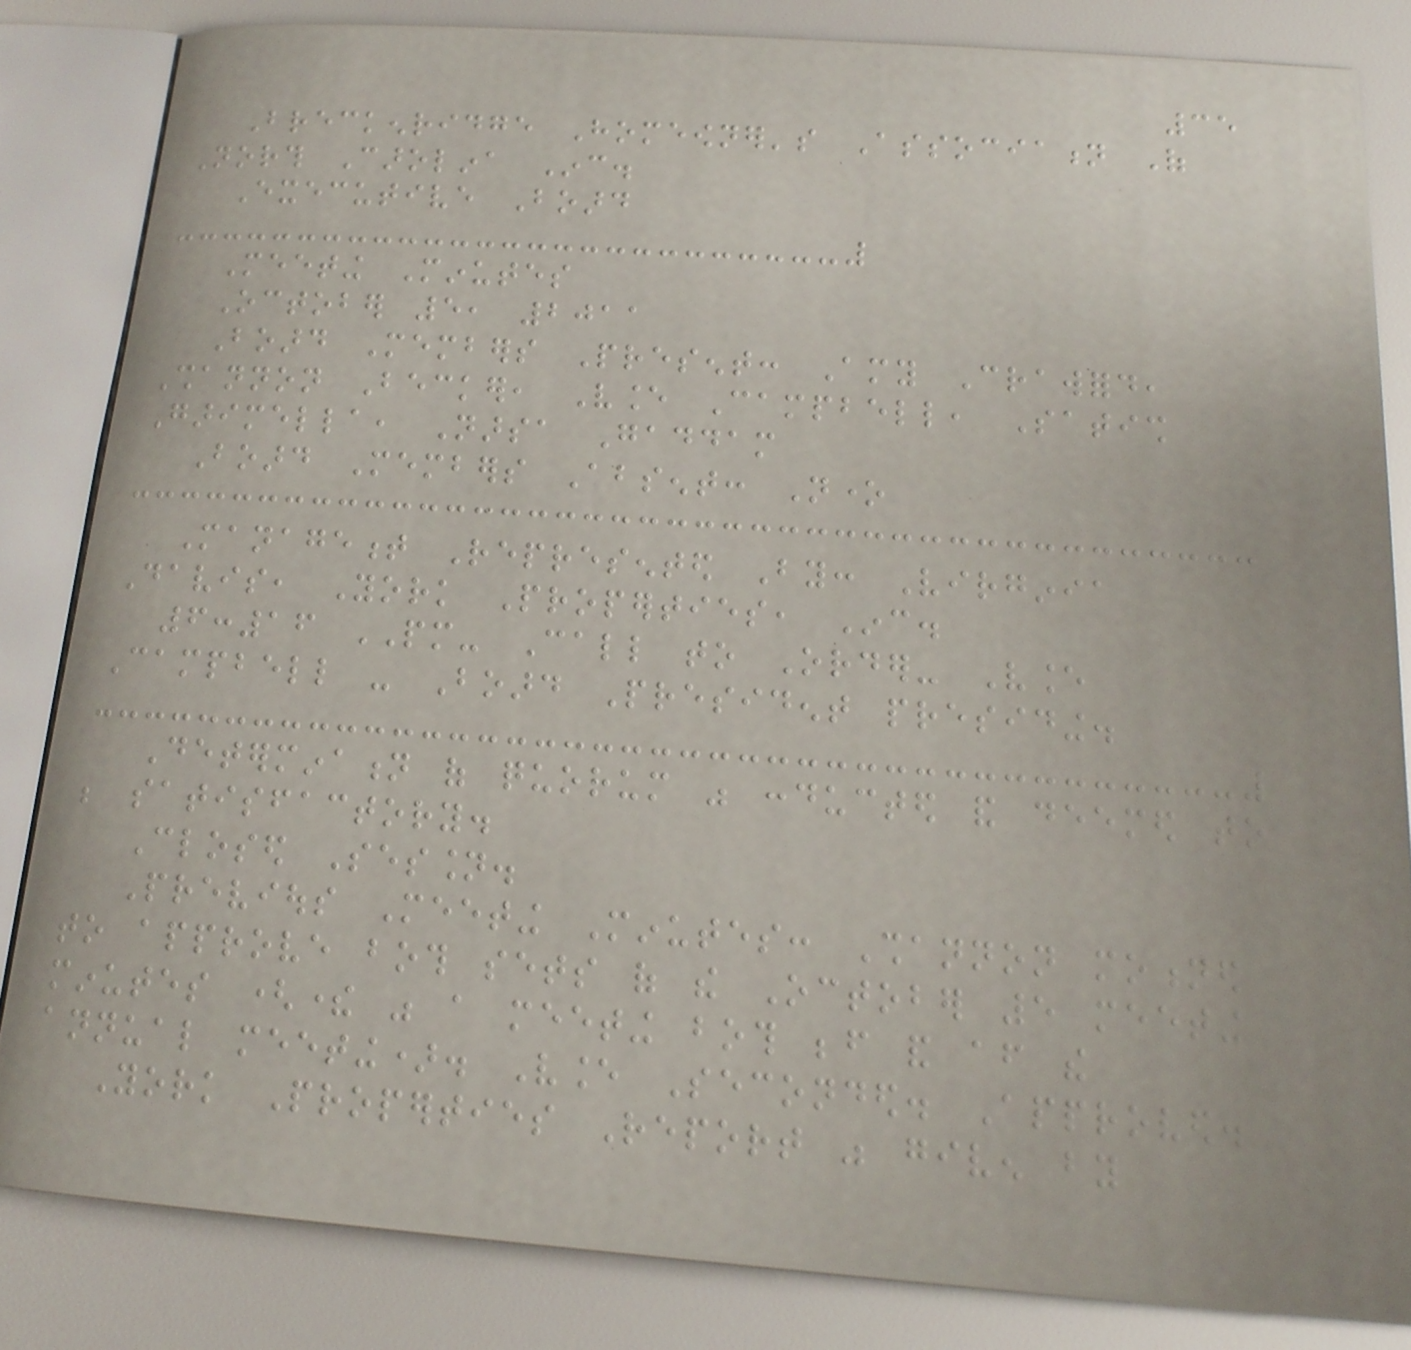35
Breckenridge Homeowner's Association Of
North Carolina Inc.
Executive Board
Meeting Minutes
October 5, 2011
Board Members Present: Amy Crawford,
Shannon Becker, Vance Campbell, Satish
Garimella, Narsa Gaddam
Board Members Absent: None
Management Represented By: Virginia
Davis, York Properties, Inc.
6:16 PM- Call to Order- Vance
Campbell - Board President presiding.
Determination of quorum was conducted and deemed to
be satisfactory.
Closed Session.
Previous Meeting Minutes: Shannon motioned
to approve both sets of the October 5 meeting
minutes (there was a meeting both before and after the
annual meeting). Vance Seconded. Approved.
York Properties Report was given by
